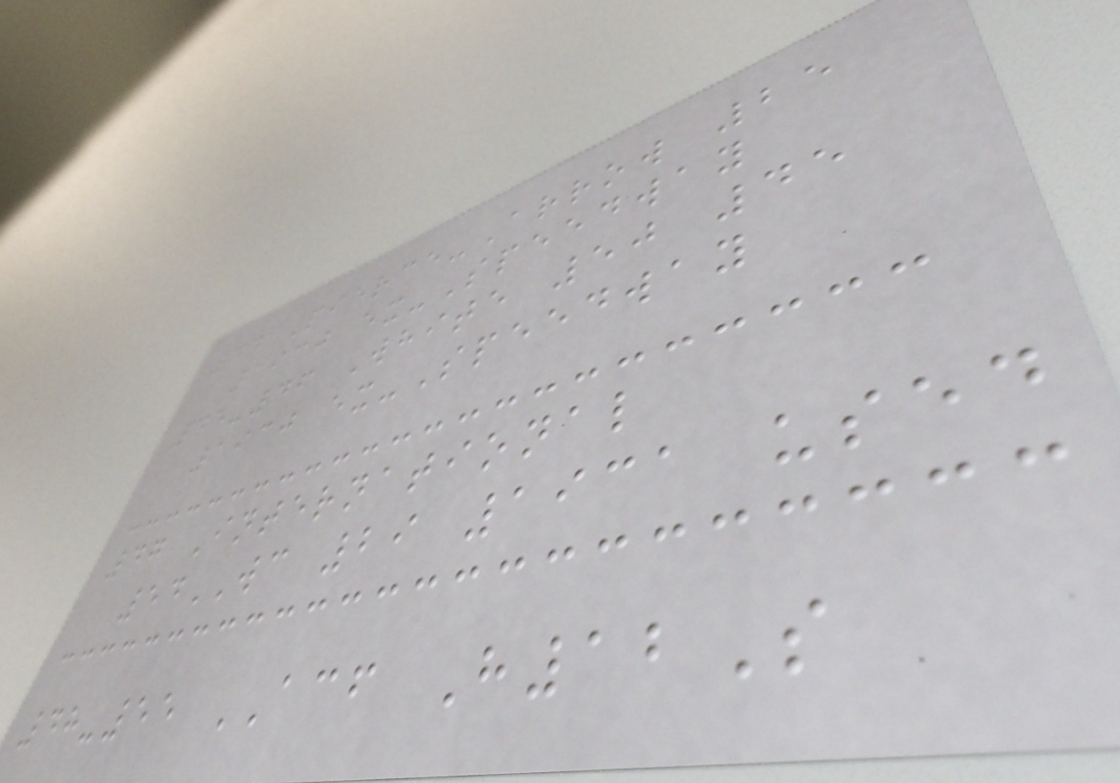44 Pierce-Arrow 25
1930 ex-Speedway
45-46 White 50 45
1930 ex-Speedway
47 International
54WC 29 1931 used
48-55 ACF H12S
